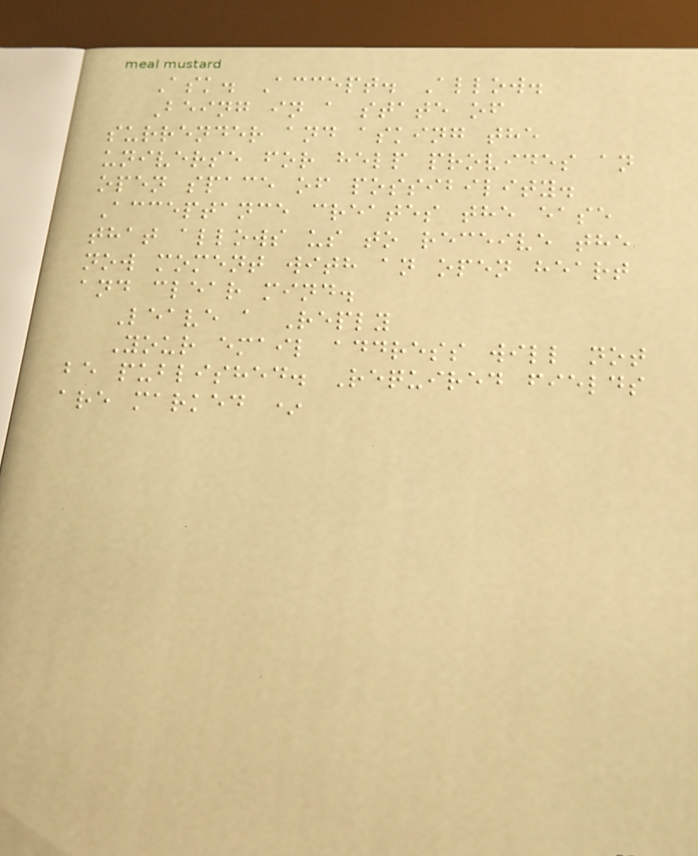Ask. Accept. Allow.
Being in a state of
surrender and asking the
universe for help provides an
open space of possibility.
Acceptance creates the ease
that allows us to receive the
now moment with an open heart
and clear mind.
Leave a Reply
Your email address will not
be published. Required fields
are marked *
